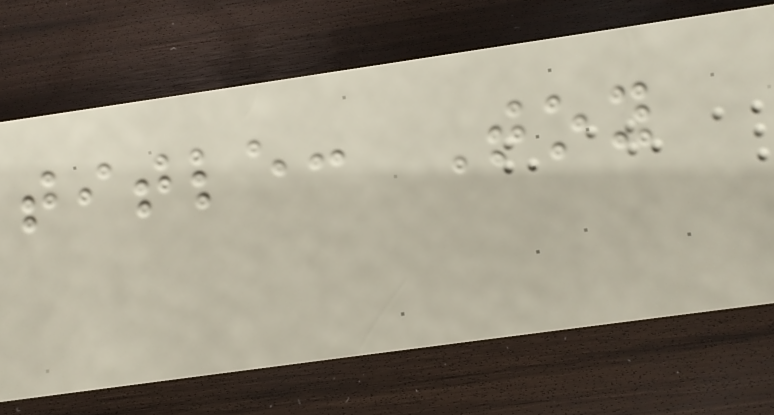title: Toy
